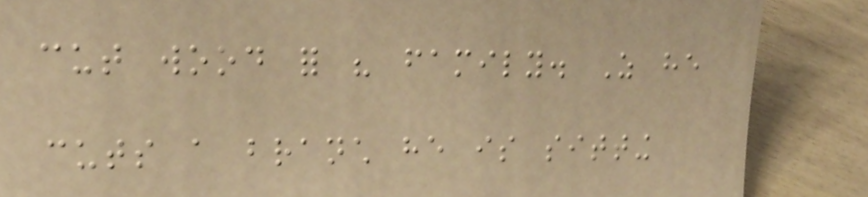cut wood for his family. As he
cuts a branch he is sitting
